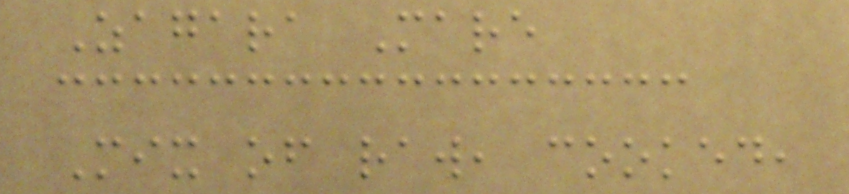Zagara Mare
Mix of raw, cooked,
